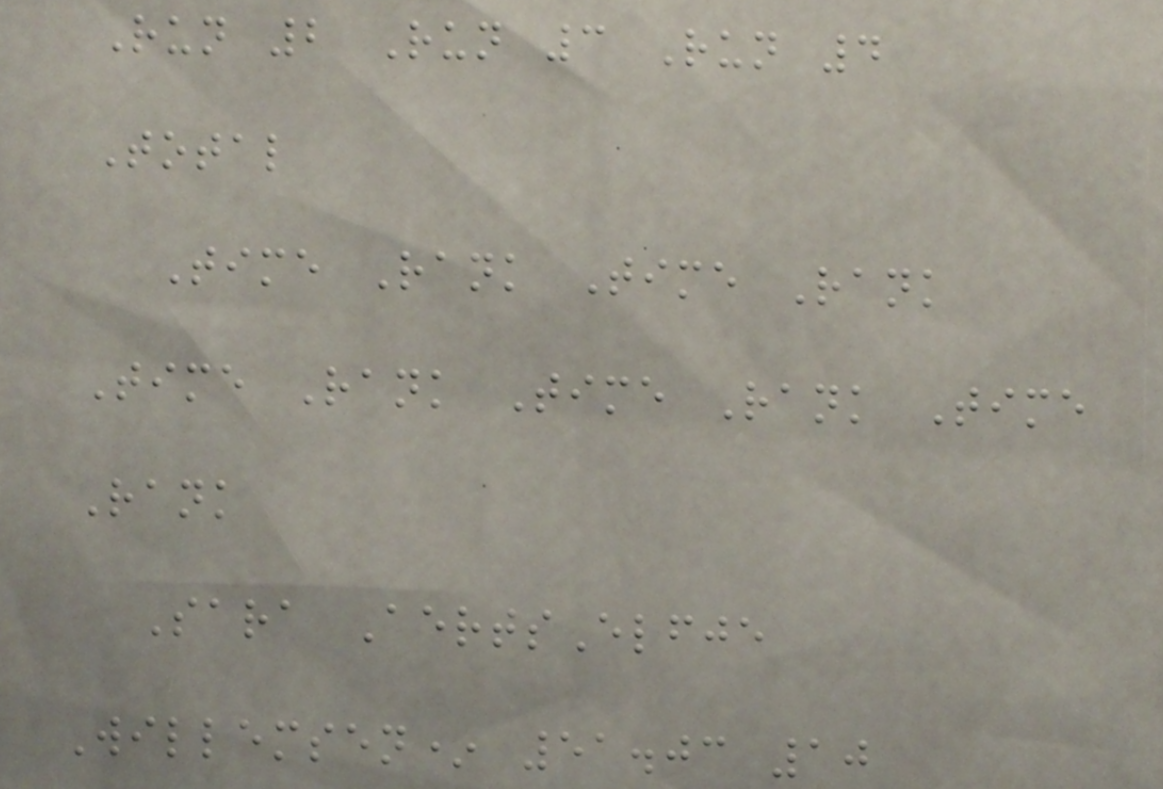Run 2 Run 3 Run 4
Total
Time Rank Time Rank
Time Rank Time Rank Time
Rank
Sara AertsElfje
Willemsen* 51.03 10
